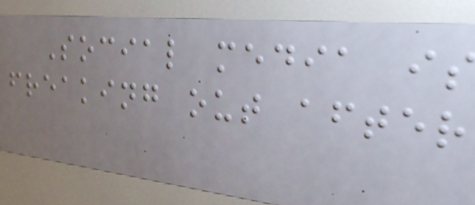Social media is
freaking out after
